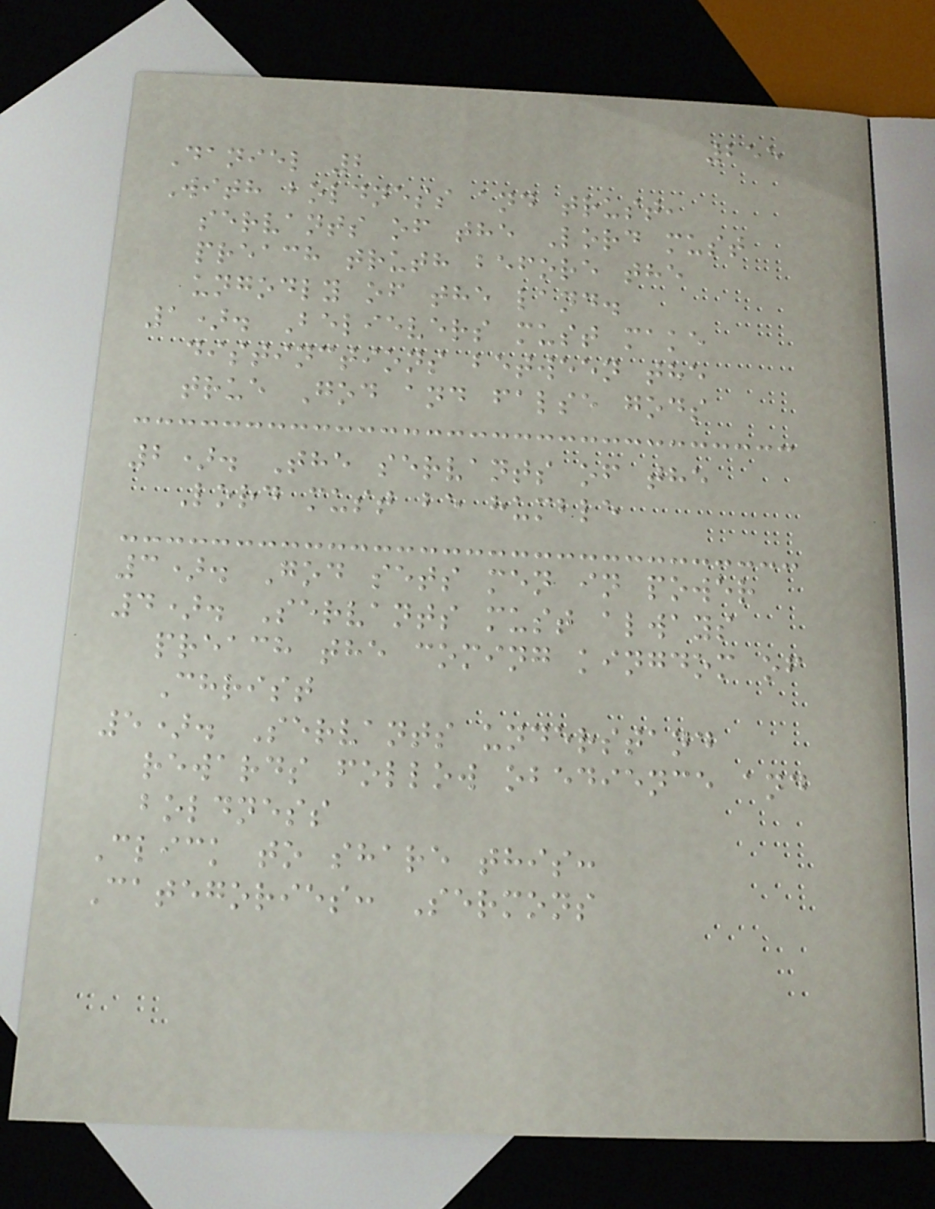255
Daniel 2
With boldness and trust,
servants of the Lord must
preach truth before the
ungodly of the land.
1). Believers must make
distinctions between the
true God and false gods
2). The servants of the
Lord must be humble
3). God sets men in power
4). Servants must always
preach the coming kingdom of
Christ
5). Servants understand
rewards follow obedience and
boldness
Click to share this:
Categories: Sermons
